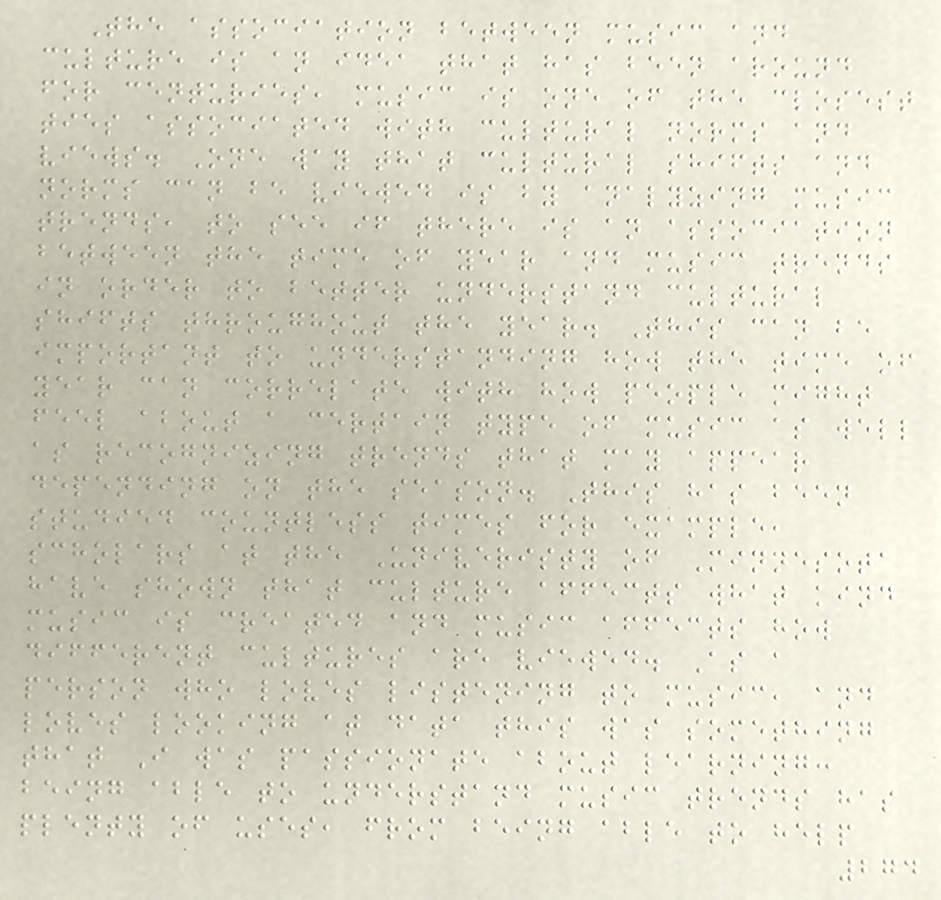The association between music and
culture is an idea that has been around
for centuries, music is one of the closest
ties associated with cultural norms and
views. One way that cultural shifts and
norms can be viewed is by analyzing music
trends, to see if there is an association
between the time of year and music trends
in order to better understand cultural
shifts throughout the year. This can be
important to understanding how the time of
year can correlate with how people might
feel about a certain type of music as well
as recognizing trends that may appear
depending on the season. This has been
studied countless times for example,
scholars at the Univeristy of Minnesota
have shown that culture affects what kind
music is created and music affects how
different cultures are viewed. As a
person who loves listening to music, and
loves looking at data this was something
that I was passionate about learning:
being able to understand music trends has
plenty of uses, from being able to help
274
